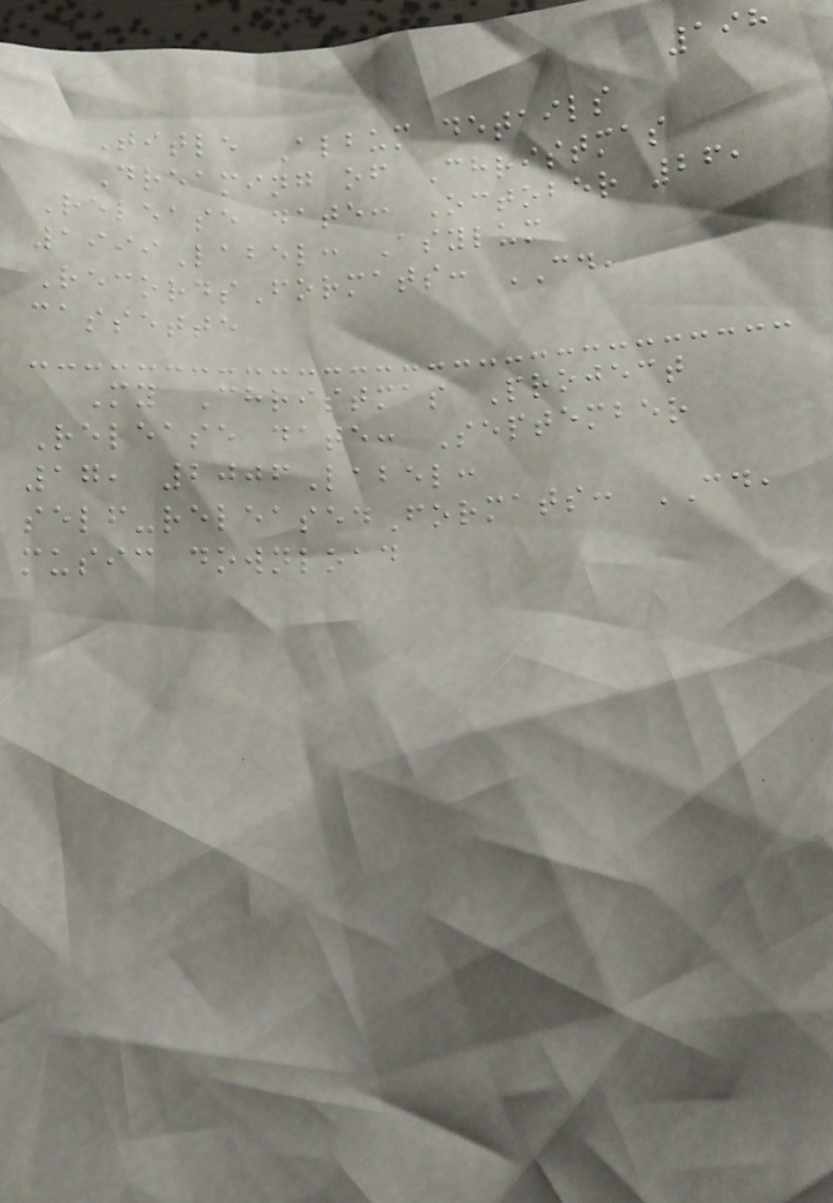198
Title Album details
Dreaming of Christmas
Release date: October 26,
1999Label: Asylum
RecordsFormats: CD,
cassette
My Christmas Project
Release date: September
17, 2006Label:
self-releasedFormats: CD,
music download
